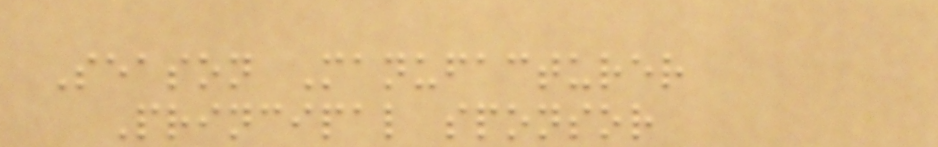Season Manufacturer
Principal sponsor
